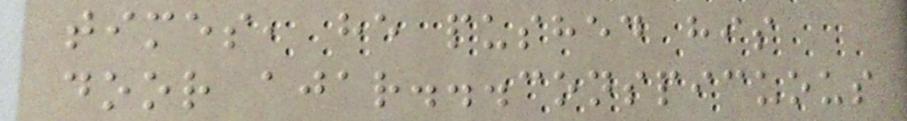times, he pushed his
door ajar...conspicuous
